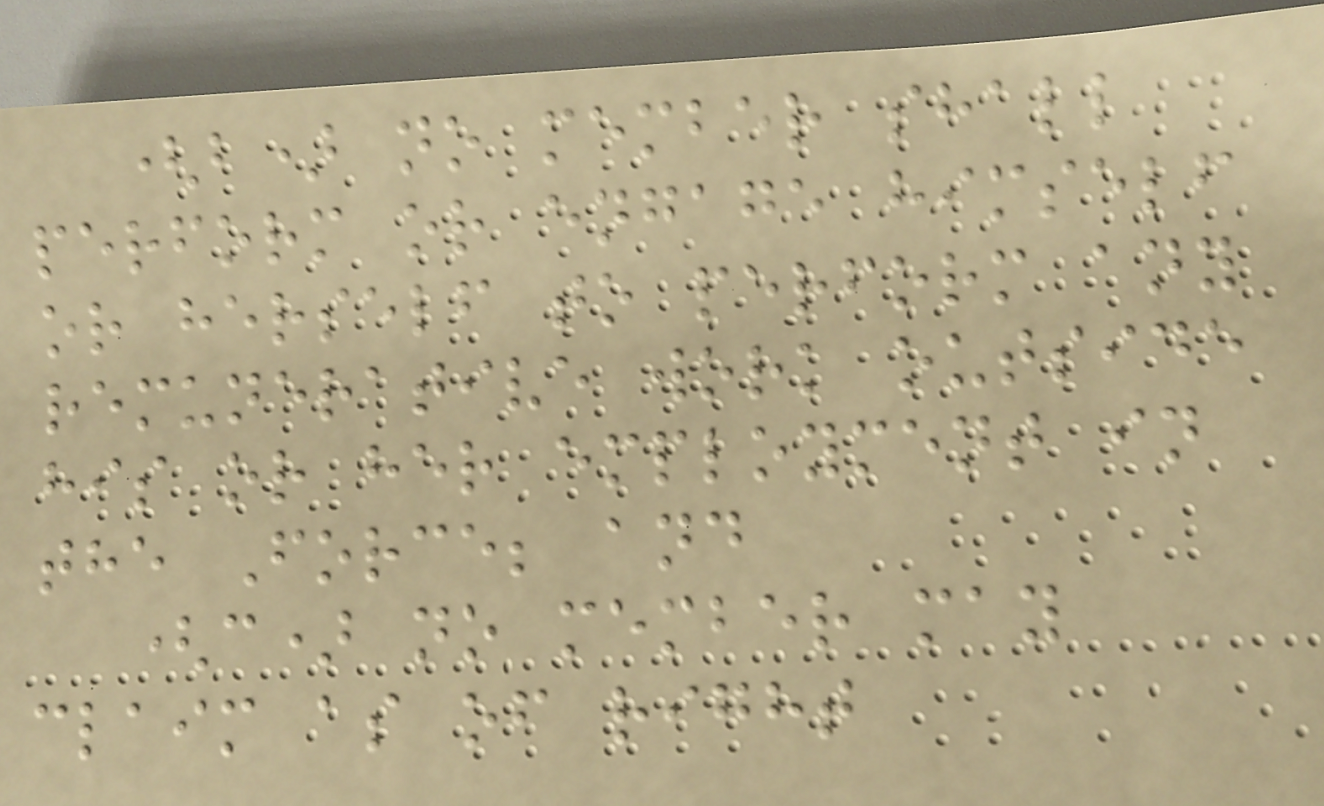(b) no member shall
perform or engage himself
or herself to perform any
remunerative work outside
his or her employment in
the Force; and
(c) no member may
claim as of right
